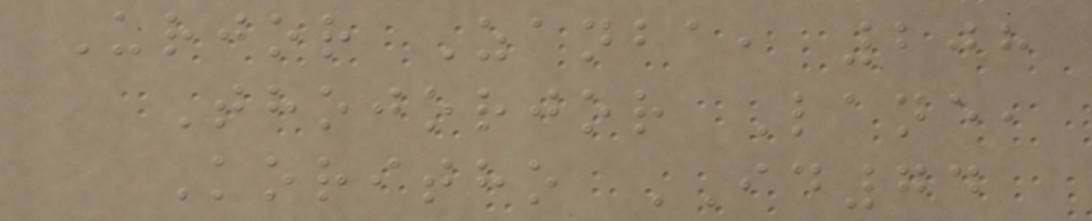Urjor Zanba, 208
Thojorjor Lane,
Koritho ID74
